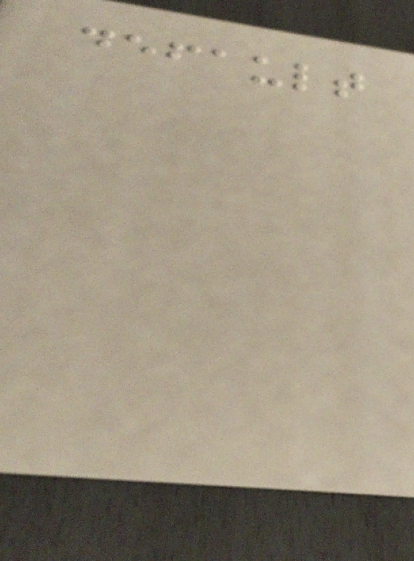default
